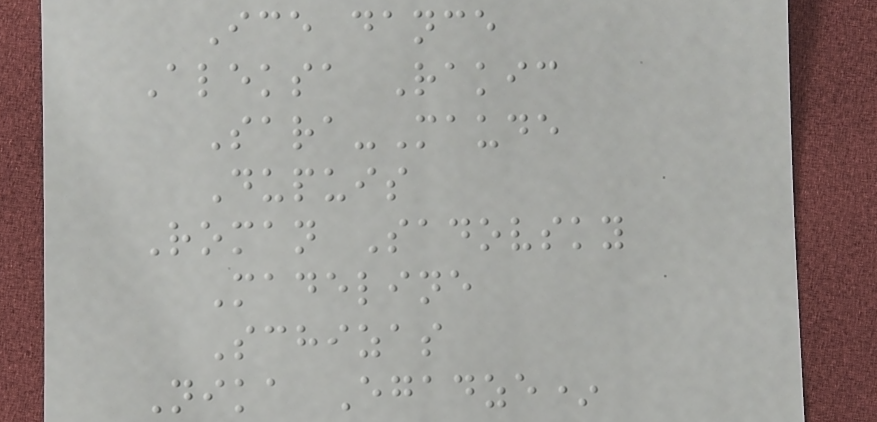Ice dance
Aleksa Rakic
Sara-Maude
Dupuis
Roman Sadovsky
Madeline
Schizas
Nika Egadze*
